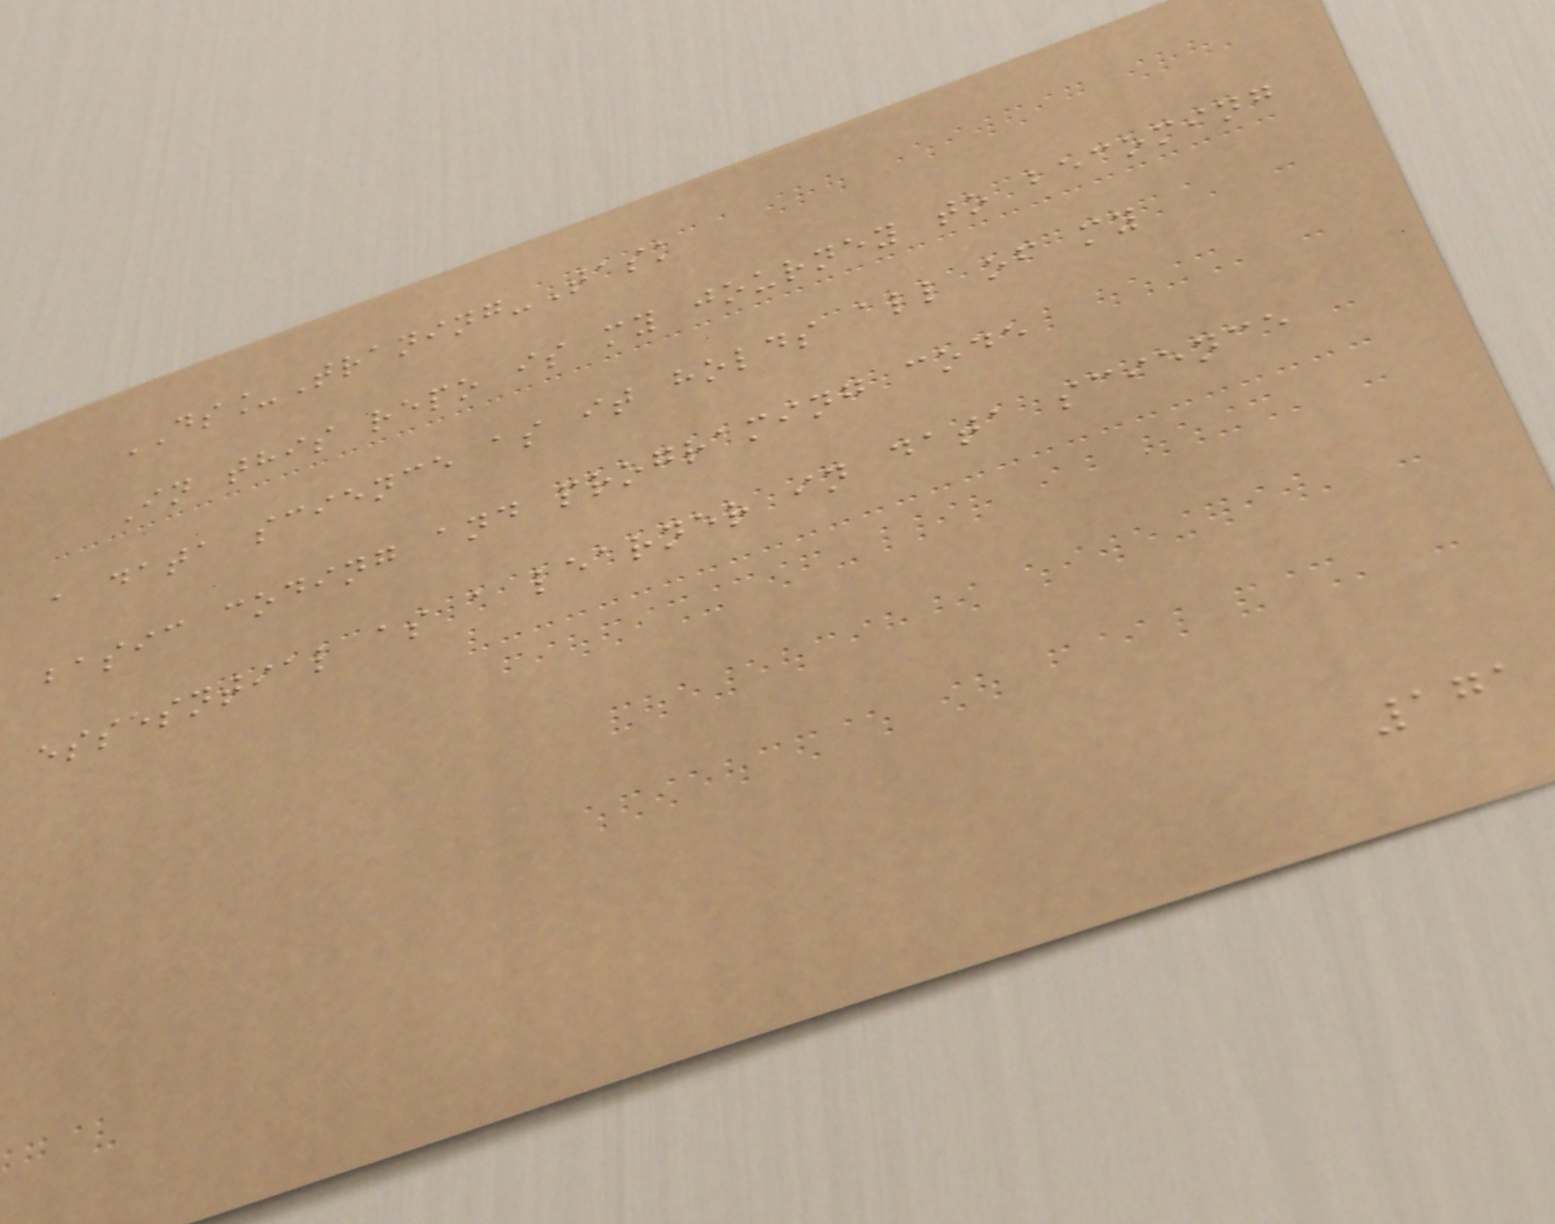DS_Traning-Task
In this repo is my journey to becoming
a data science as it holds all of my
basic coding and programing code
essesntial as a learner in data science
171
